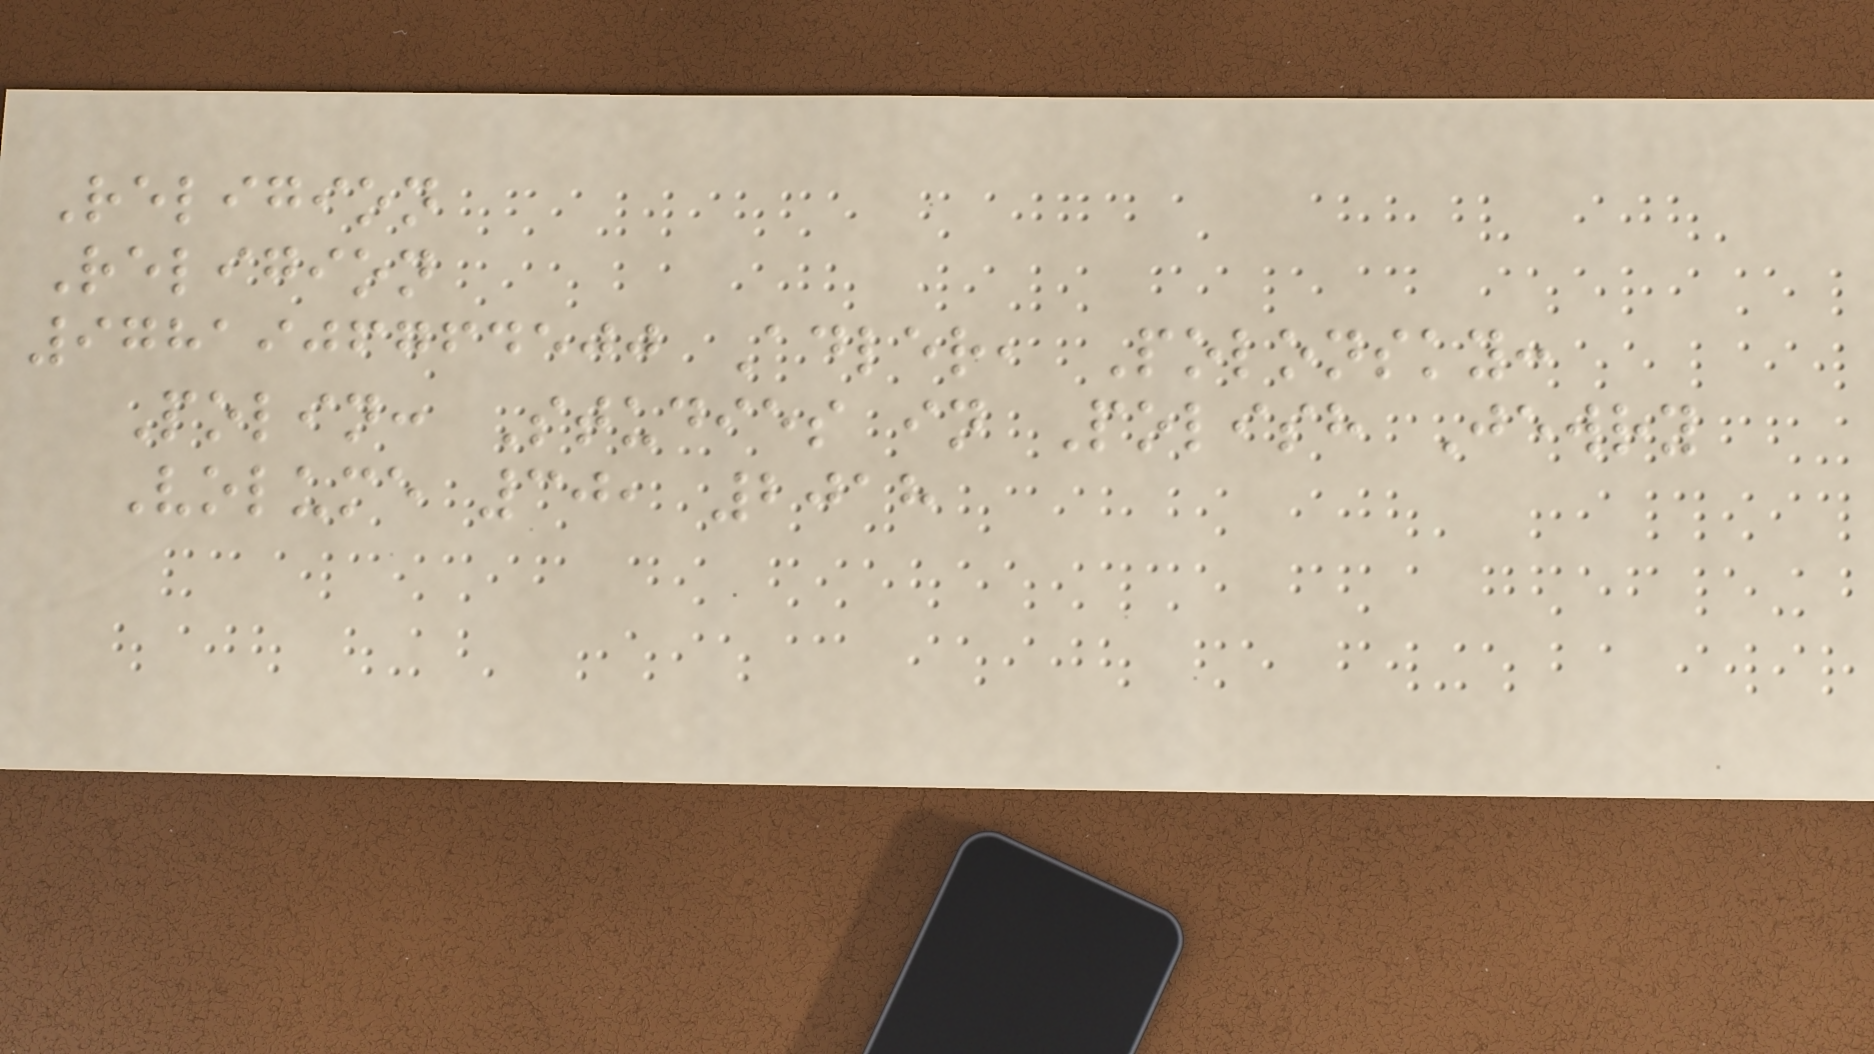Religion
Religion
9781906764500 Adler, Polonsky:
Polin: Studies in Polish Jewry
Volume 30, 2018
